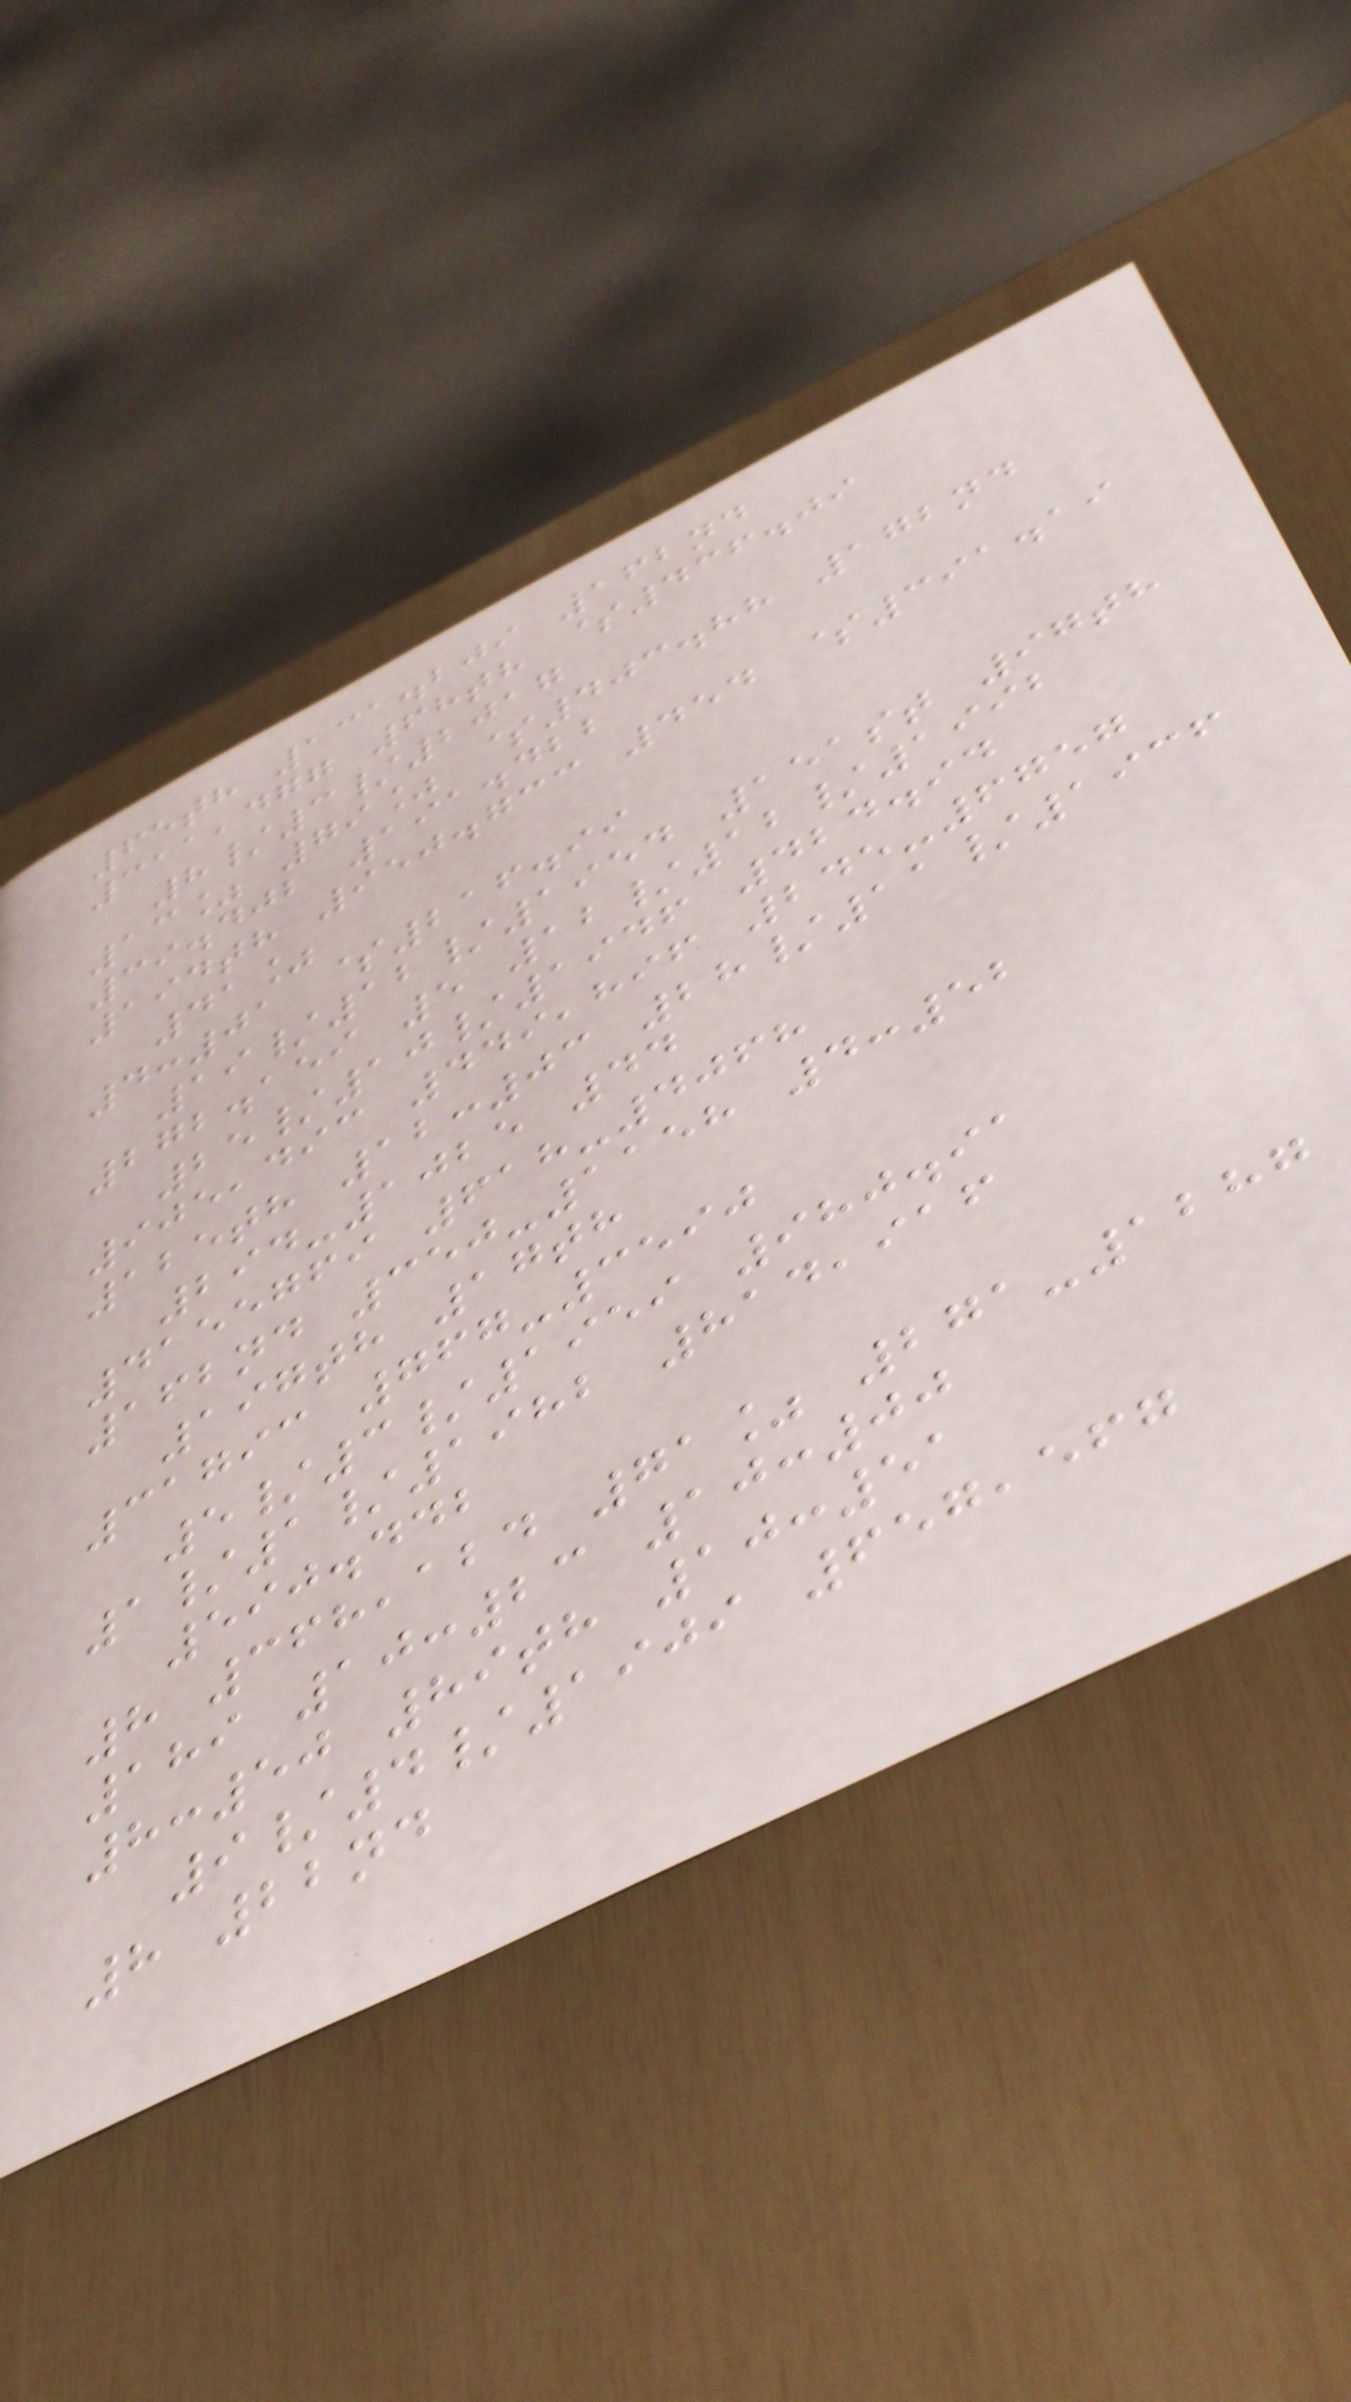65th 131.209 162nd
311,477 68th $436.09
8/3/2017
13% 79% $403.88 172nd
39.402 191.422
194th 950.733 454 $391.19
41%
4:01 $216.99
19/12/1954 151st 97th
272.159 5 12/12/1992
25/10/1946 424.94
905,493 449,896 245-6757
125th 12:03 28/11/1936
294-1025 44
4155769 618-4068
162nd 350-1158 4:52
197th 17th
31793 767-3590
5/3/1959 980.91
1/1/1982 814,916
590.442
8 368,124 71% 271-1287
189 10:23 10:00
8:50 89th 10:51
9/4/1909 657,567
8 22nd
